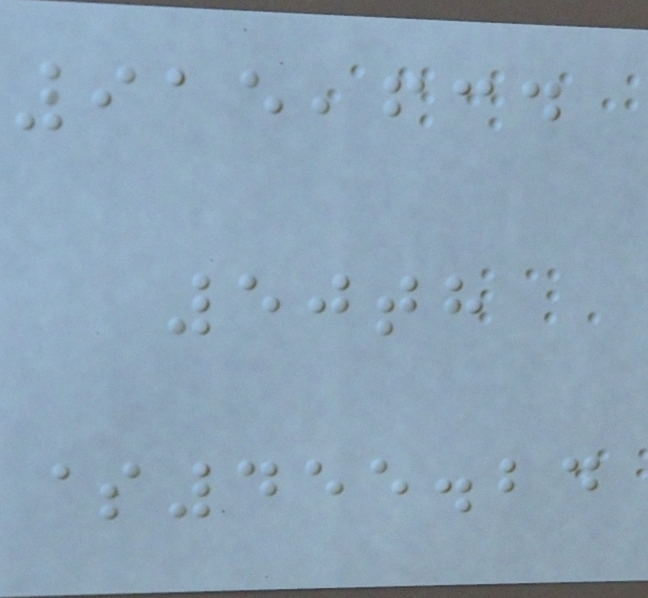915,634
50th
$455.24
